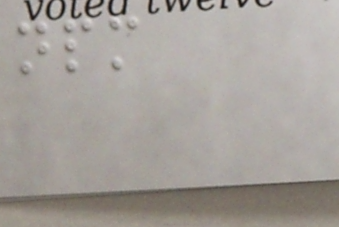npm
